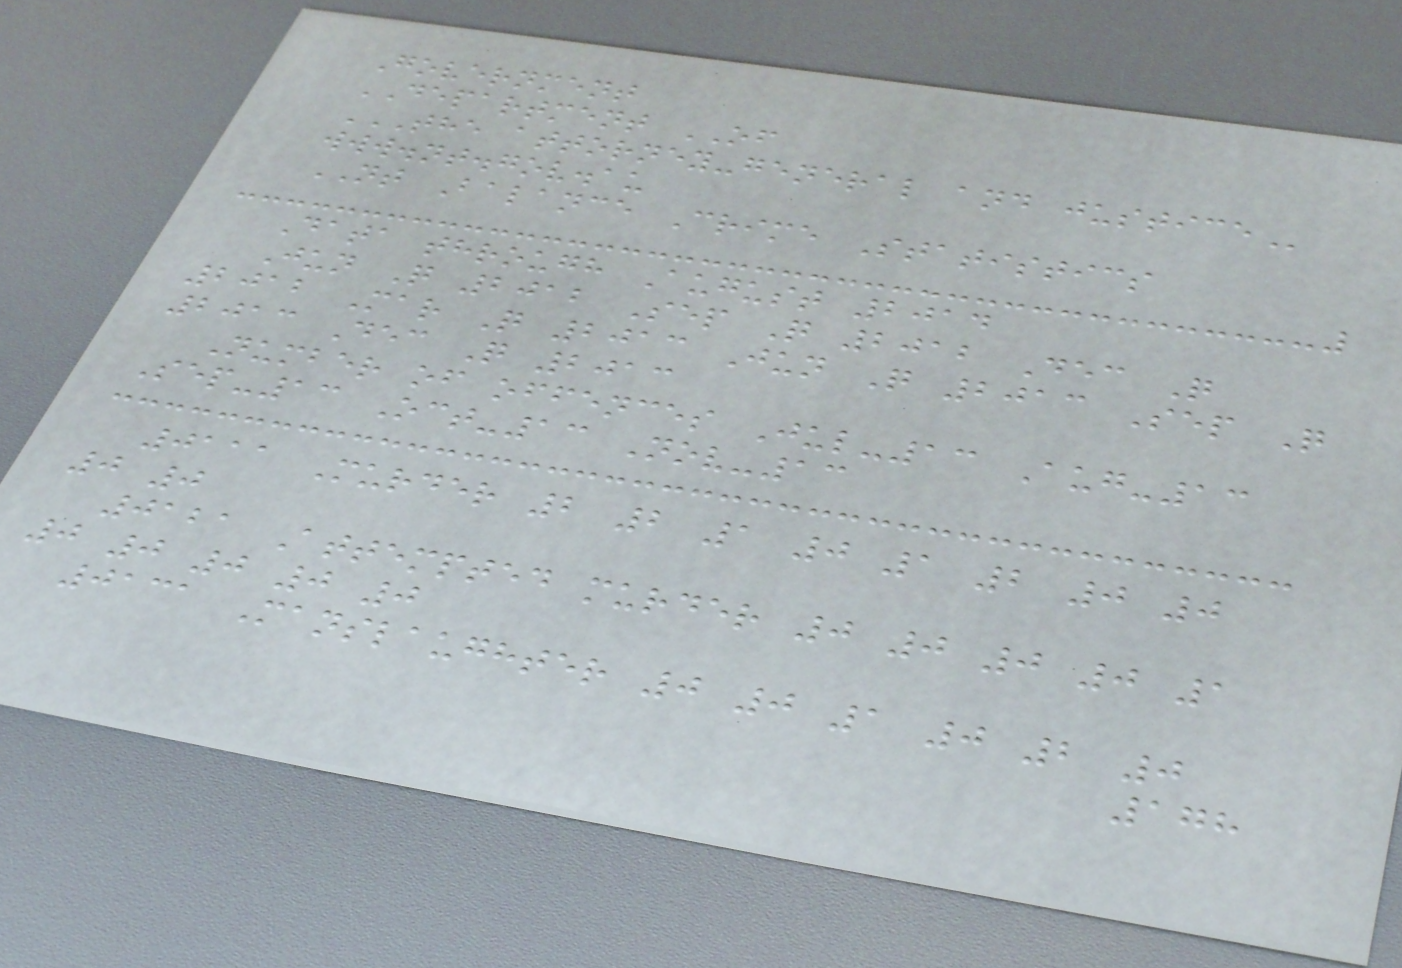Government
DEPARTMENT OF
THE ATTORNEY-GENERAL AND JUSTICE
www.nt.gov.au
NT Balance Crime Statistics
Data through August 2014
Jun Q 2012 Sep Q 2012 Dec Q
2012 Mar Q 2013 Jun Q 2013 Sep Q
2013 Dec Q 2013
Number of offences Jul-13 Aug-13
Sep-13 Oct-13 Nov-13
0111 Murder 2 2 1 0 1 2 0 0
0 0
0121 Attempted murder 0 0 0 0 1
0 0 0 0 0
0131 Manslaughter 0 0 1 0 2 0
178
